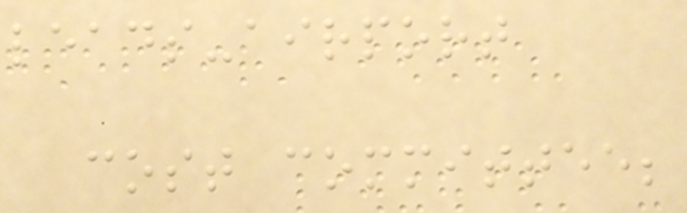leads-airport
cost committee;
